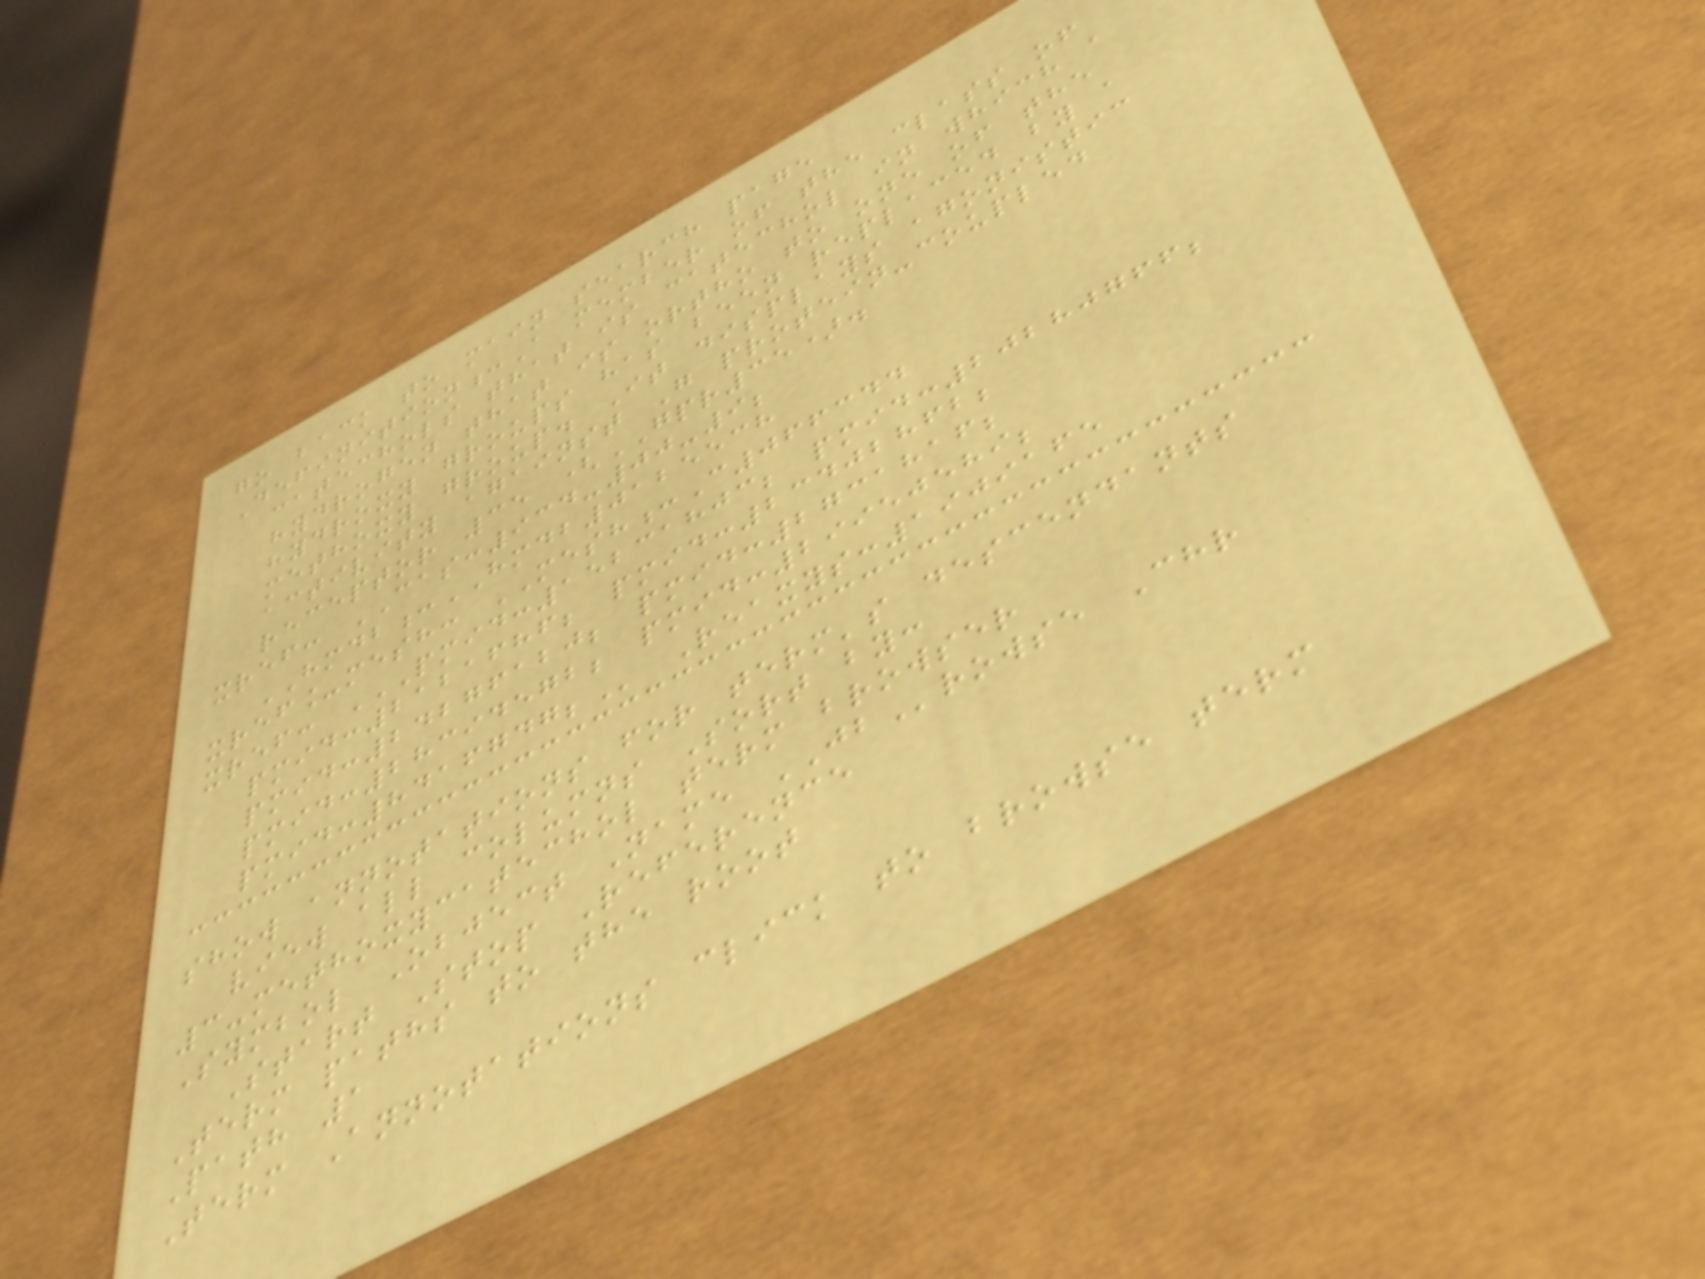go back to main search page
Definition:A member of the class of
catechols that is catechol in which a
hydrogen that is ortho to one of the
hydroxy groups has been replaced by a
methoxy group. It displays agonistic
activity against G protein-coupled
receptor 35 (GPR35).
xref: CAS:934-00-9;
HMDB:HMDB0125538
xref_mesh: MESH:C066344
xref: PMID:15231803; PMID:20280766;
PMID:2121686; PMID:23402862;
PMID:24276120; PMID:2731816;
PMID:28394572; PMID:29950589;
PMID:8416747; Reaxys:1909165
show annotations for term's descendants
view all columns Sort by:
3-methoxycatechol term browser
Symbol Object Name JBrowse Chr
Start Stop Reference
Term paths to the root
Path 1
Term Annotations click to browse term
